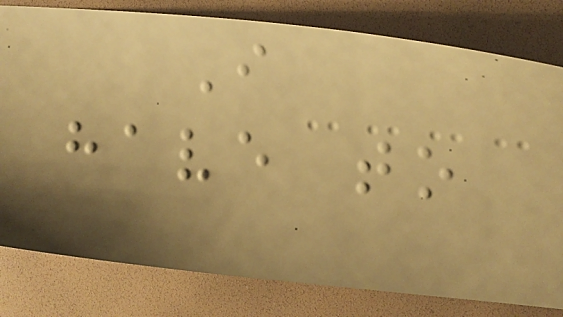I
have to
